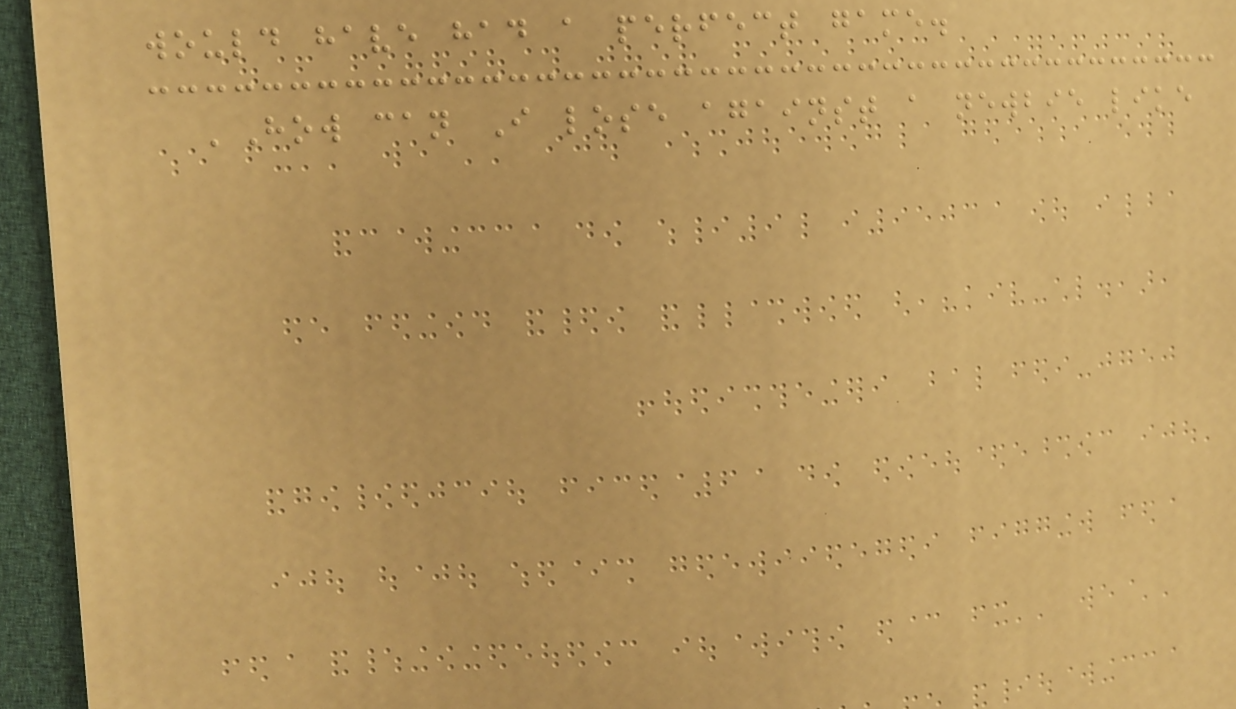would have had a perfect game.
'How can I lose against a newbie like
